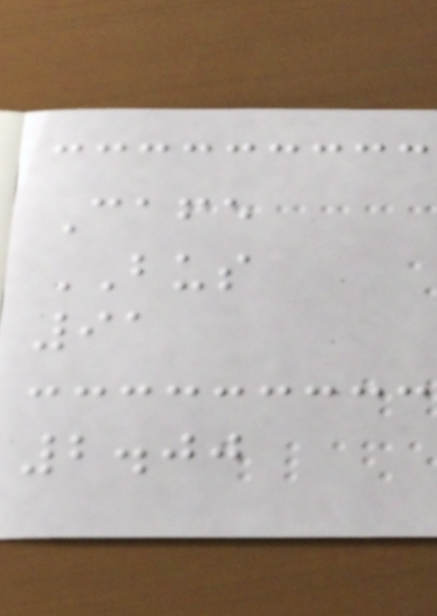Cafe
BUS
91
2.00
